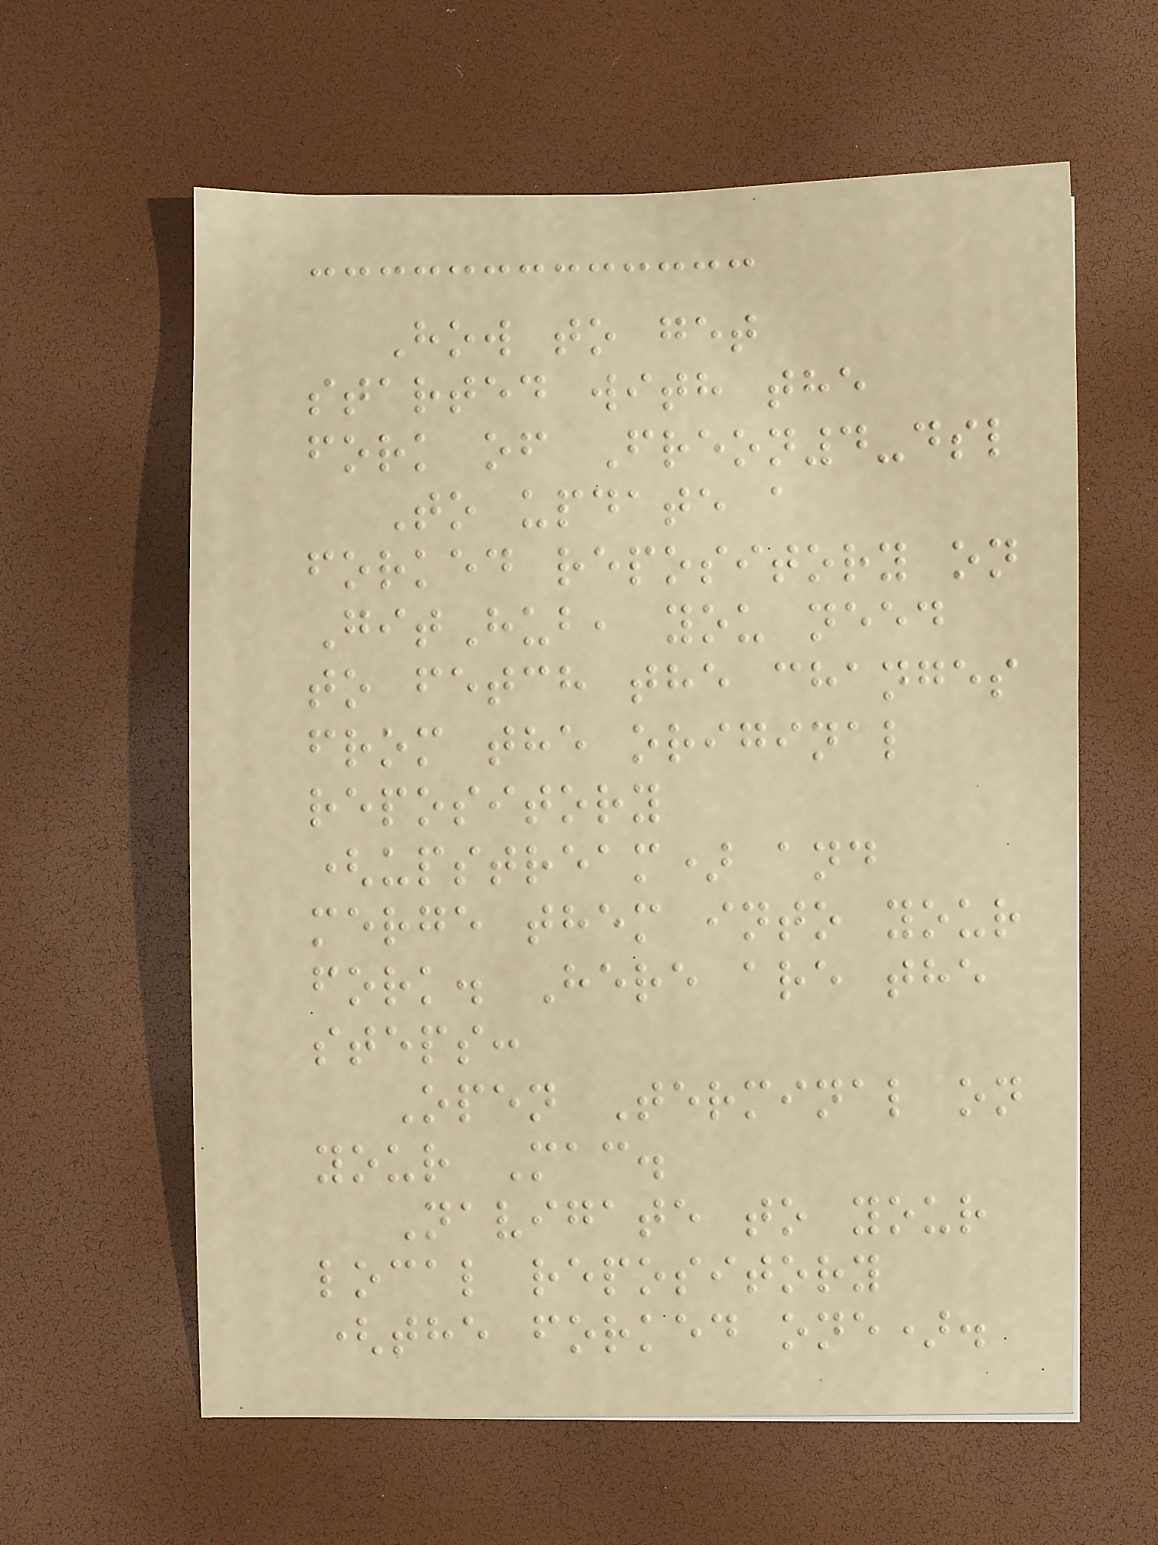How to get
started with the
fork of Freon4-dsl
To update a
forked repository on
GitHub, you need
to fetch the changes
from the original
repository
(upstream) and
merge them into your
fork. Here are the
steps:
Open Terminal on
your Mac.
Navigate to your
local repository
(the forked one).
